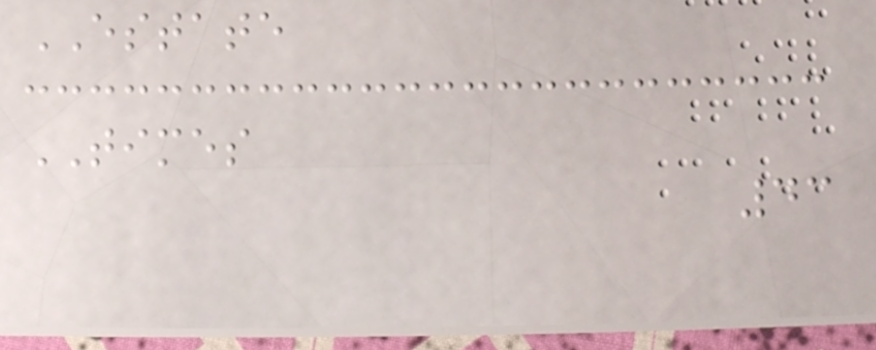ESTATE
TIMES
43
